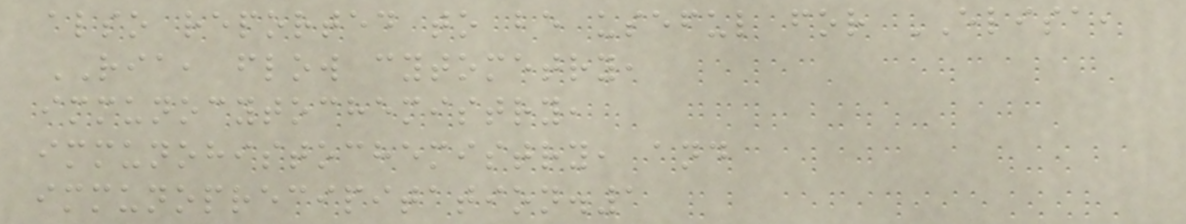also reported to be useful for ELISA,
RIA, flow cytometry,
immunocytochemistry,
immunohistochemistry, and
immunoprecipitation.1
